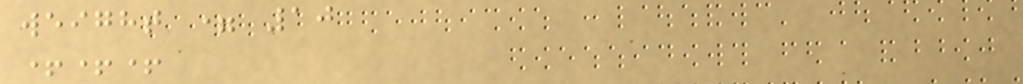weight = 10
+++
